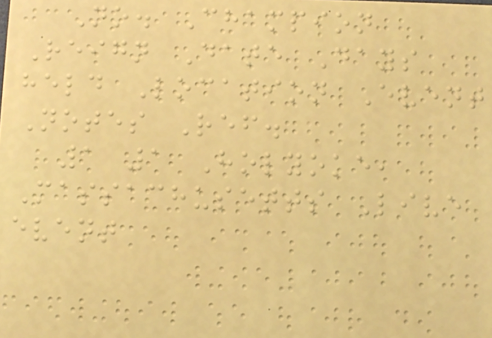No. Champion
Reign Date Days
held Location Event
Notes Ref.
1 1 Holyoke,
Massachusetts Live
event
